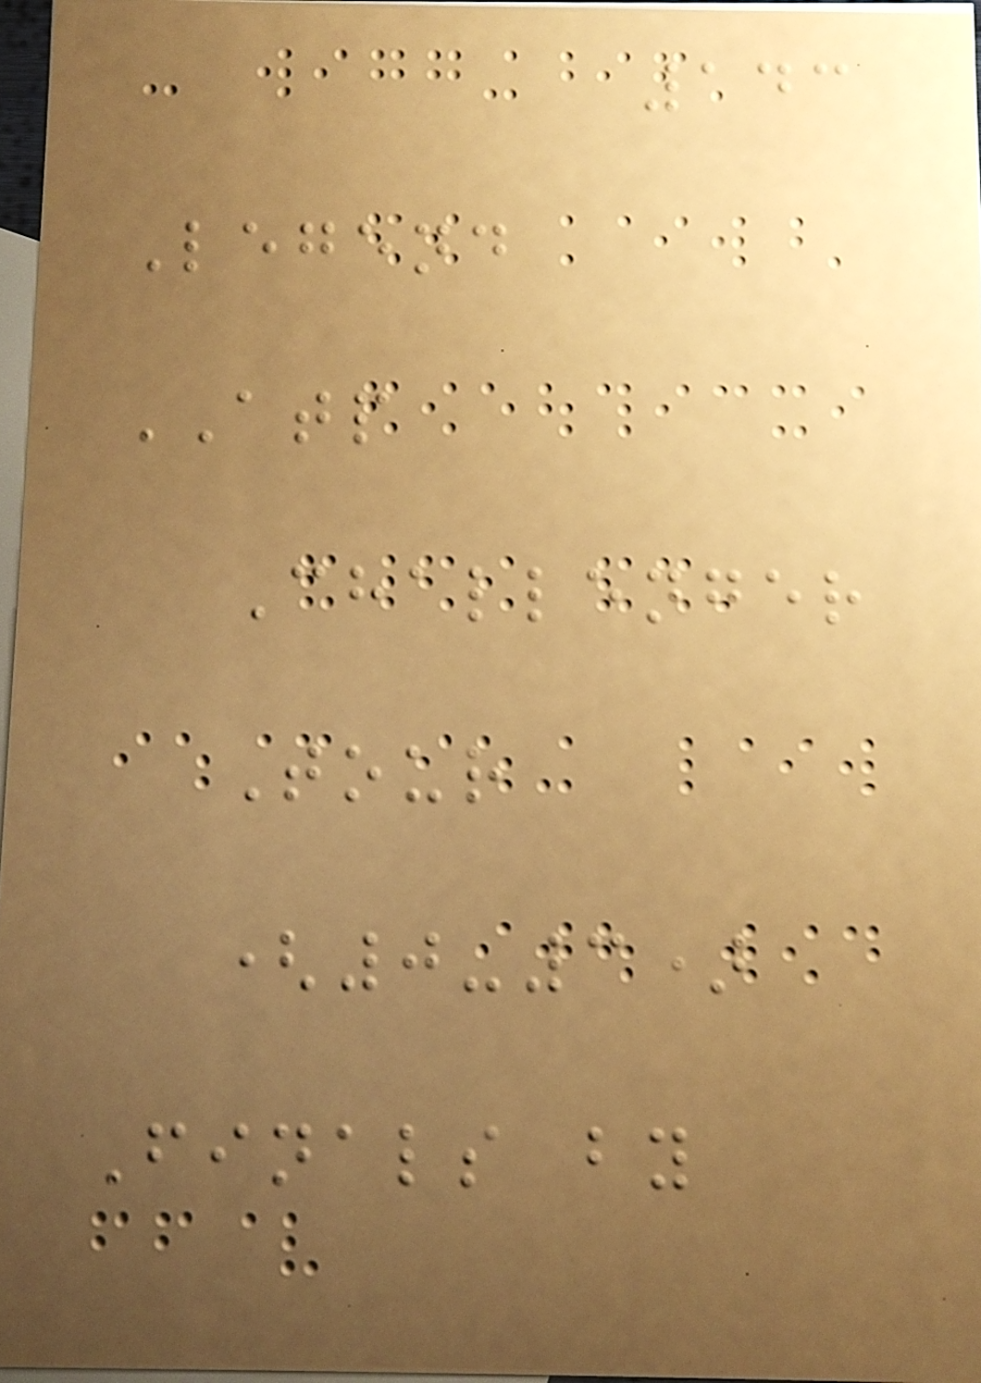143
Legend
ATP
Challenger
Tour
(0-3)
Finals by
